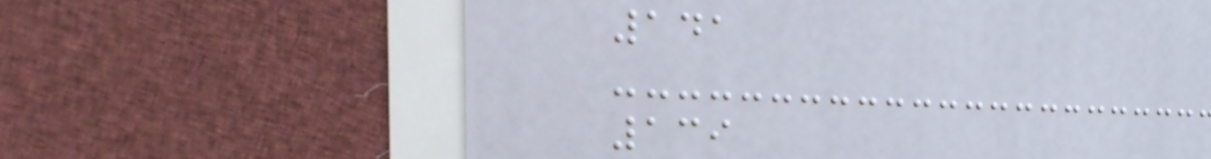141
139
